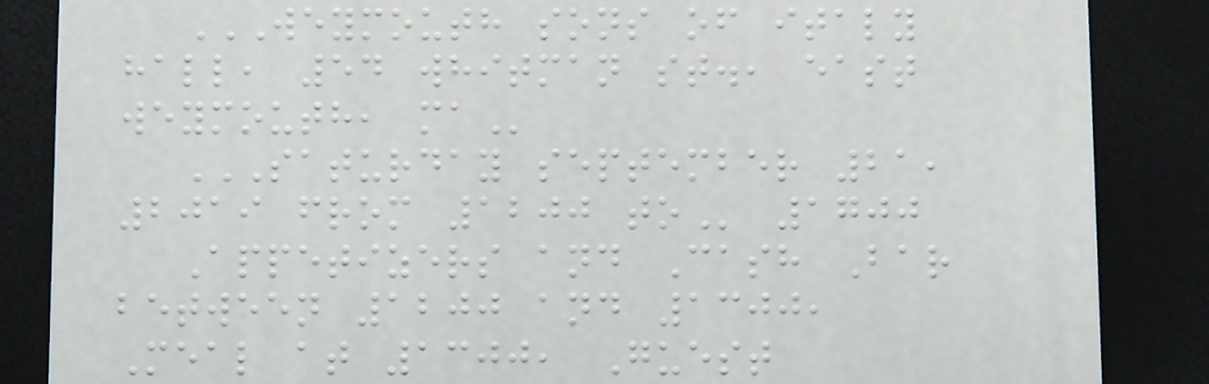WEYMOUTH SONS OF ITALY
HALL, 54 WHITMAN ST., EAST
WEYMOUTH, MA
SATURDAY SEPTEMBER 21,
2019 FROM 1200 TO 1700
Appetizers and Cash Bar
between 1200 and 1300,
Meal at 1300, Guest
